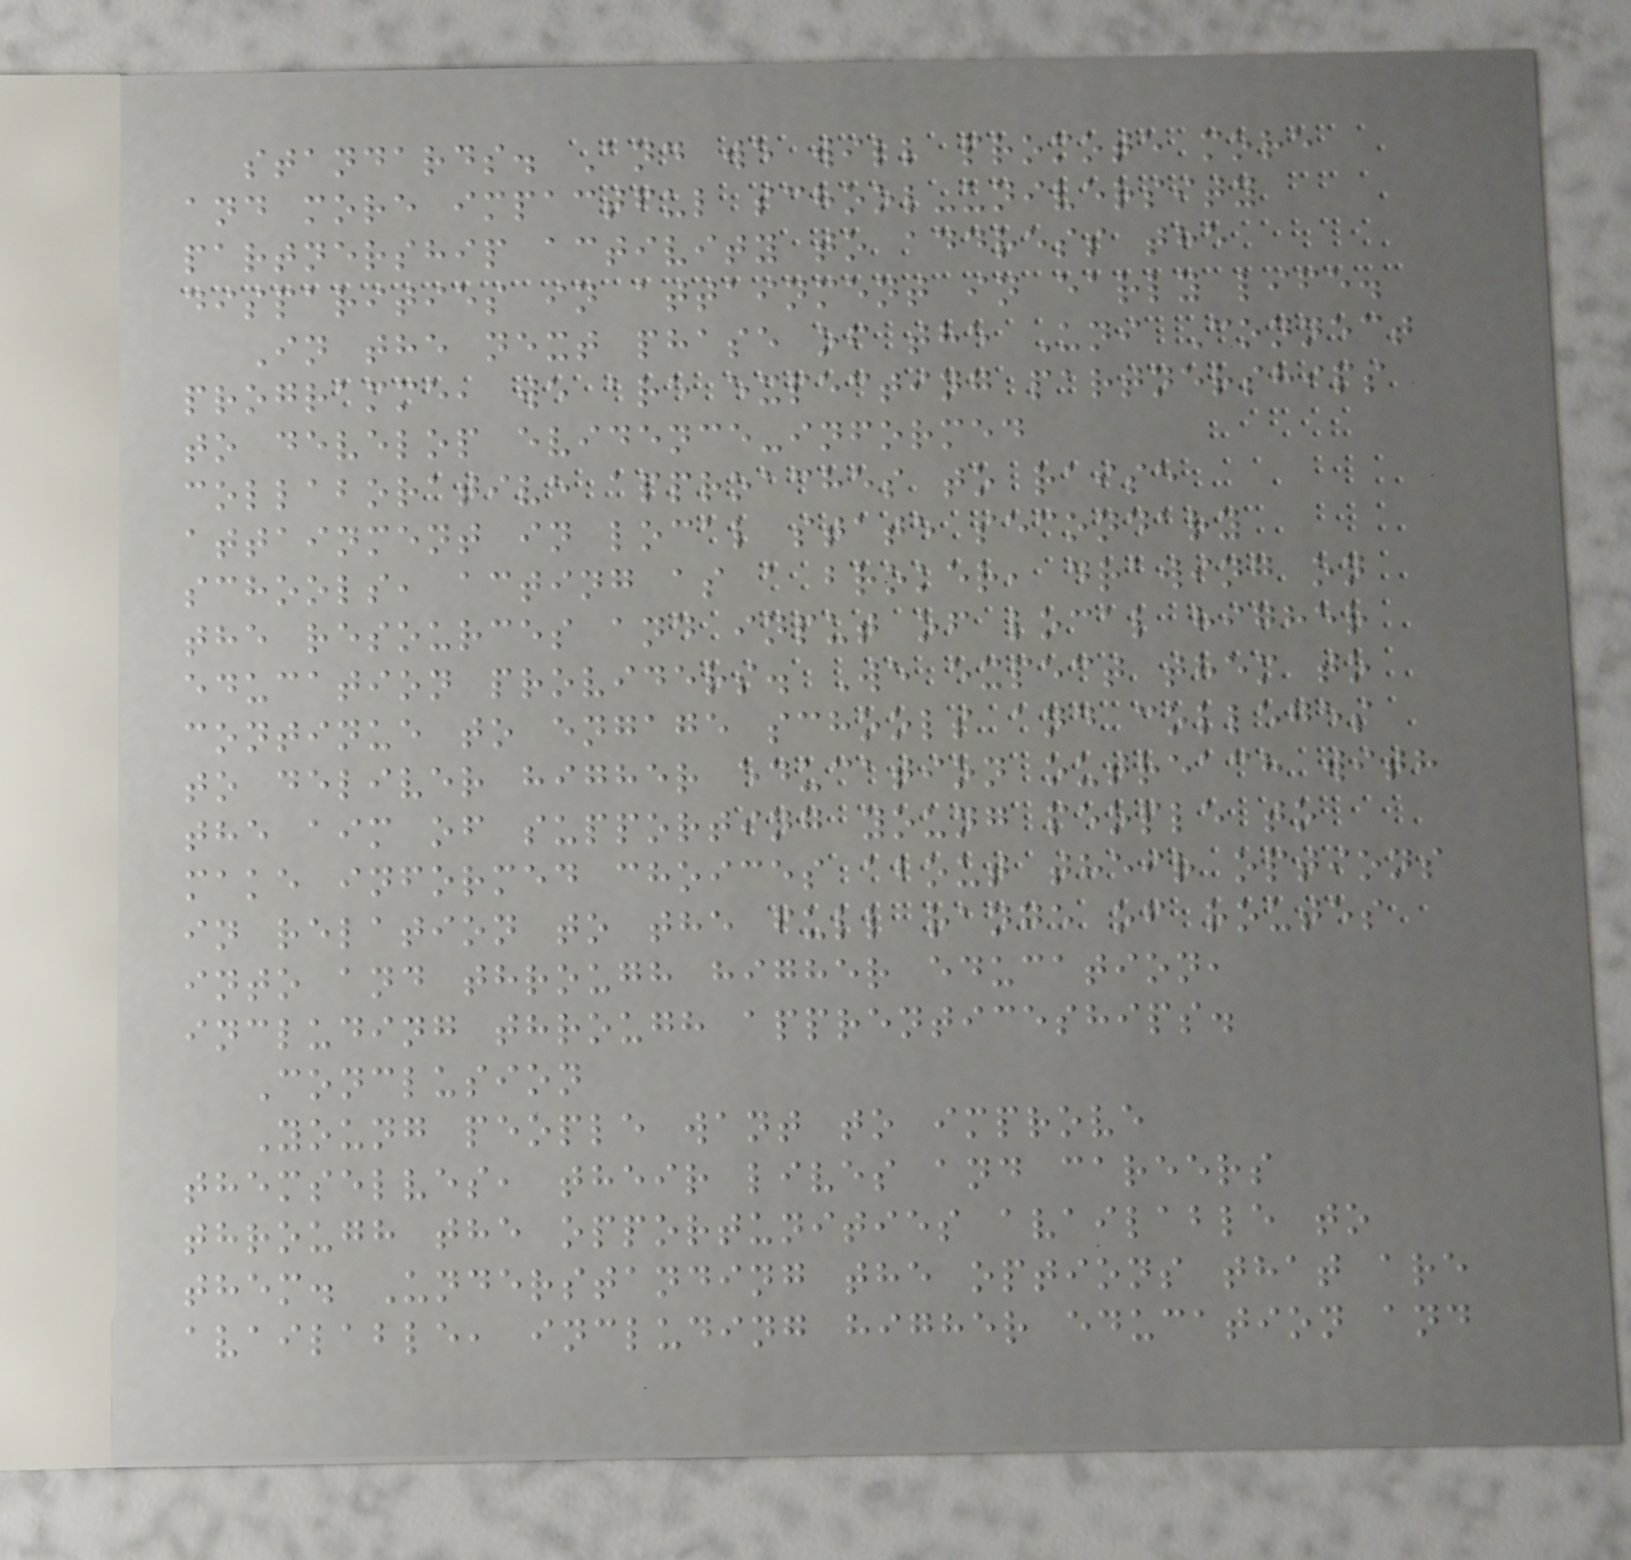standards. And we will promote more
and more impactful school-university
partnership activity to address the
disparities in attainment in early life.
In the next phase of the Uni Connect
programme, we are expecting partnerships
to develop evidence-informed
collaborative approaches to raise
attainment in local state secondary
schools, acting as a broker, drawing on
the resources and input of local higher
education providers. We expect them to
continue to engage schools and colleges
to deliver higher education outreach with
the aim of supporting young people to
make informed choices about their options
in relation to the full range of routes
into and through higher education,
including through apprenticeships.
Conclusion
Young people want to improve
themselves, their lives and careers
through the opportunities available to
them. Understanding the options that are
available, including higher education and
